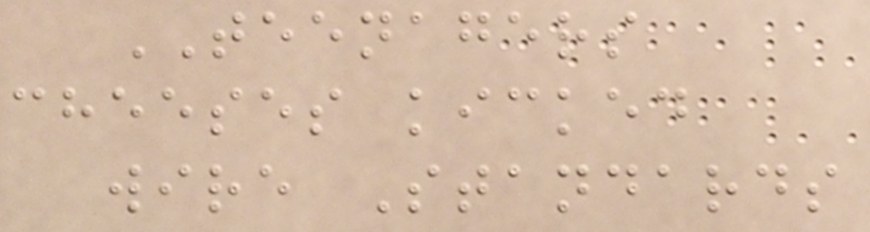TEENAGERS
cheeses kicked
wire Standards
